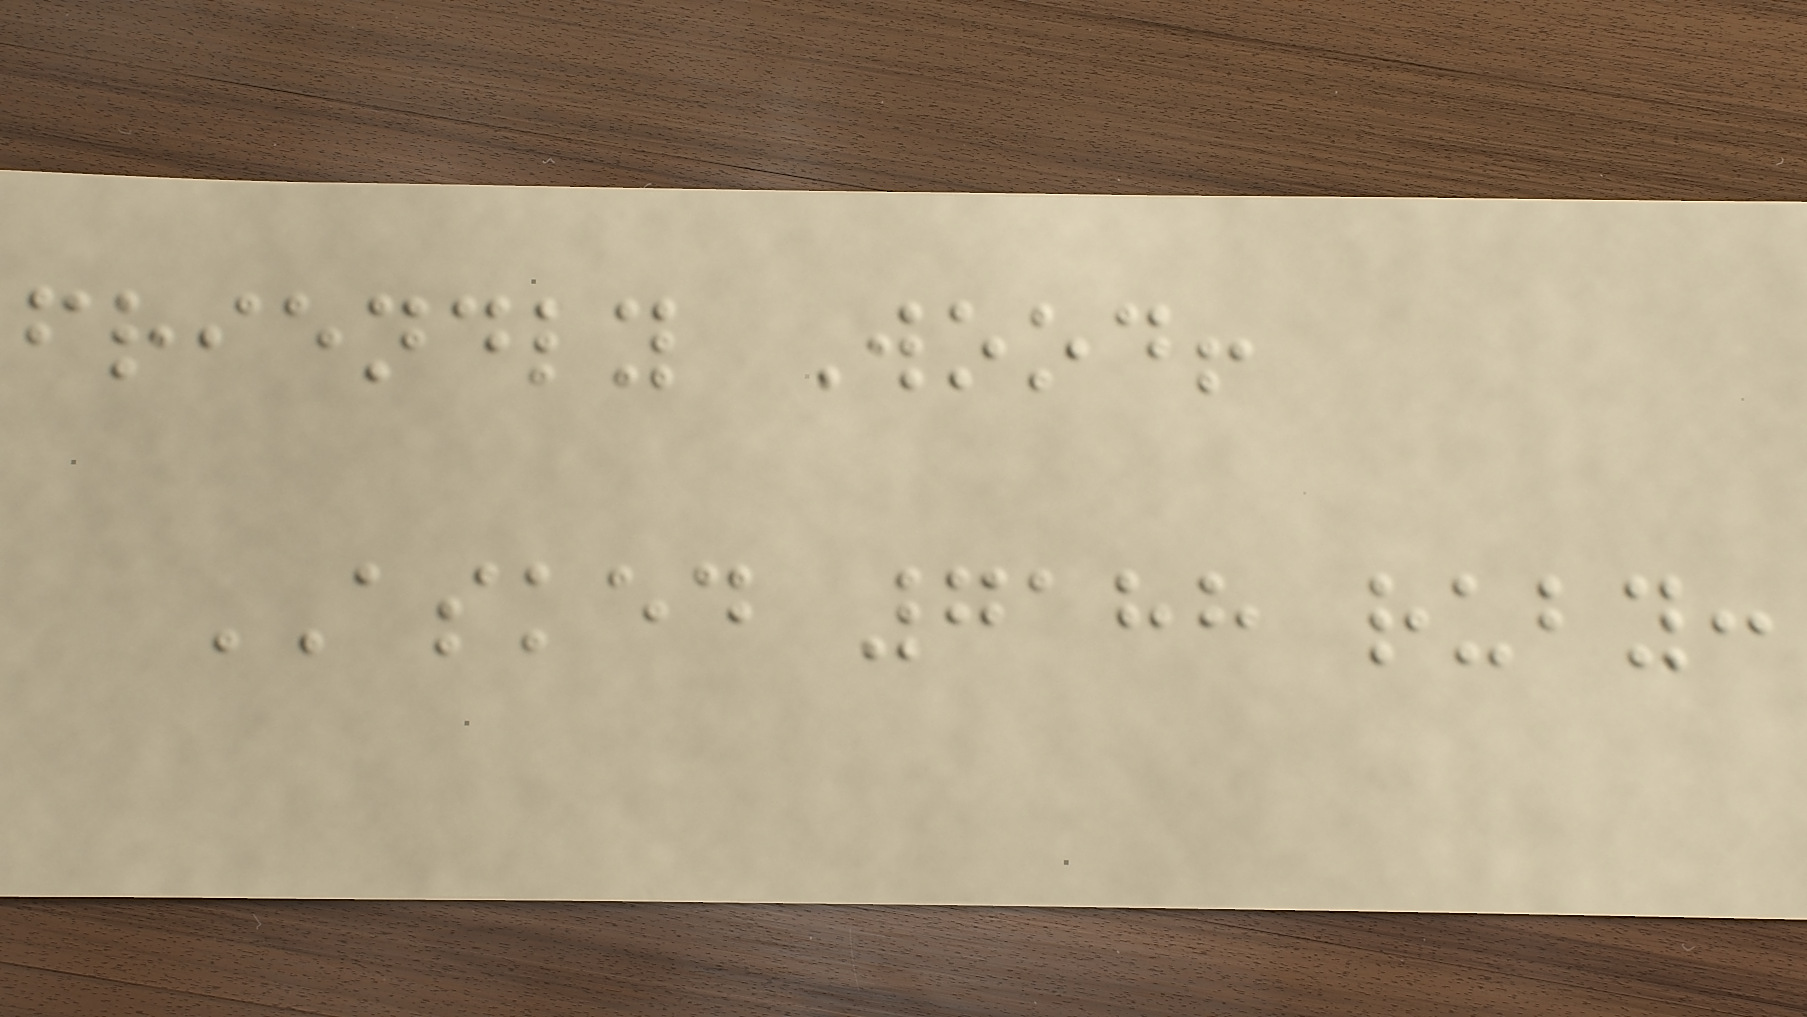friendly Wood!
ASKED 7188 ruby:
